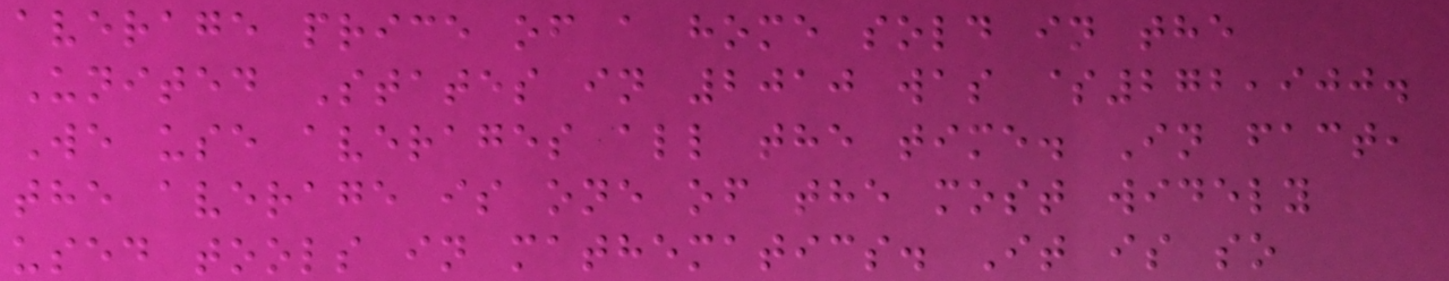average price of a home sold in the
United States in 2010 was $272,900.
We use averages all the time. In fact,
the average is one of the most widely
used tools in mathematics. It is so
